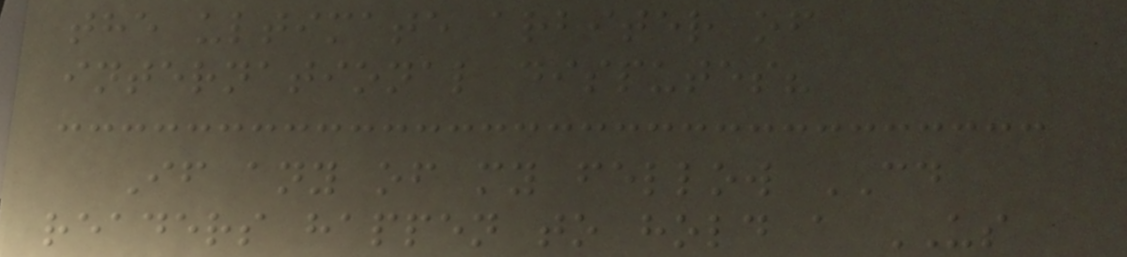the ultimate arbiter of
international disputes?
If any of my fellow CD
readers happen to hold a US
